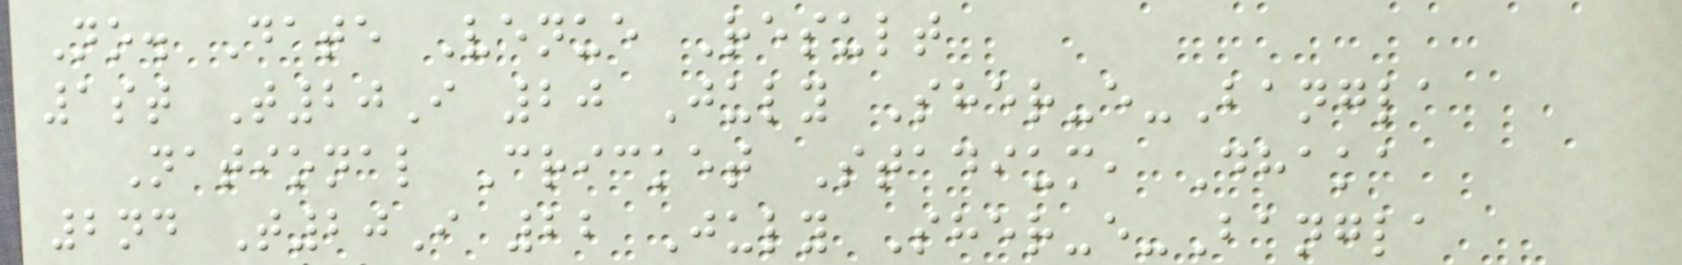No. Date Venue Result
1st T20I 20 July Sher-e-Bangla
National Cricket Stadium, Dhaka
2nd T20I 22 July Sher-e-Bangla
